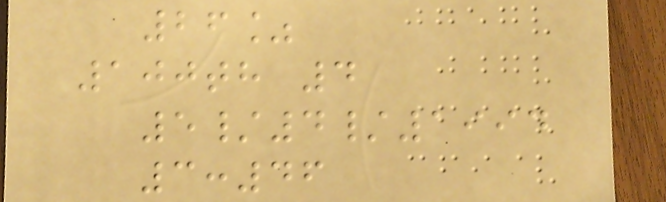26%
100th 4
5/4/1994
3:46
